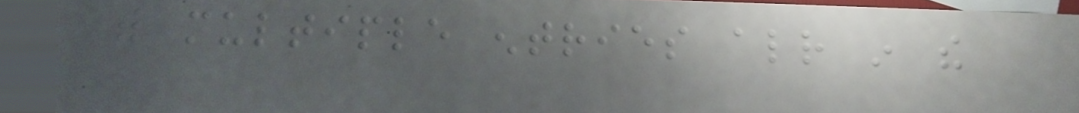with multiple entries already in the
